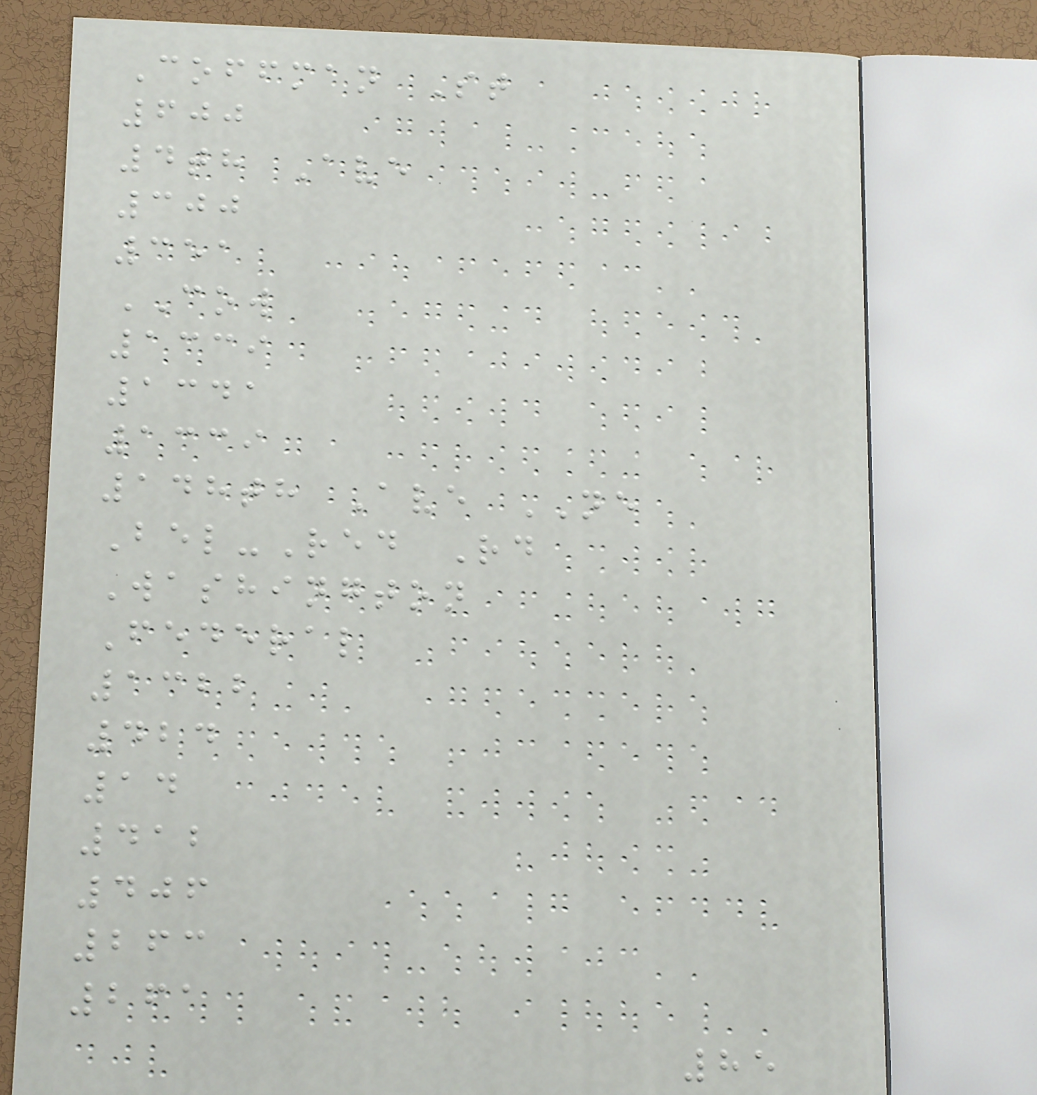Coffman St
600
4th Ave
300
351
COW
1339
1341
1339
148th Ave NE
Bel-Red Rd
Washington
Federal
1322
424
14
412
406
263
261
85
